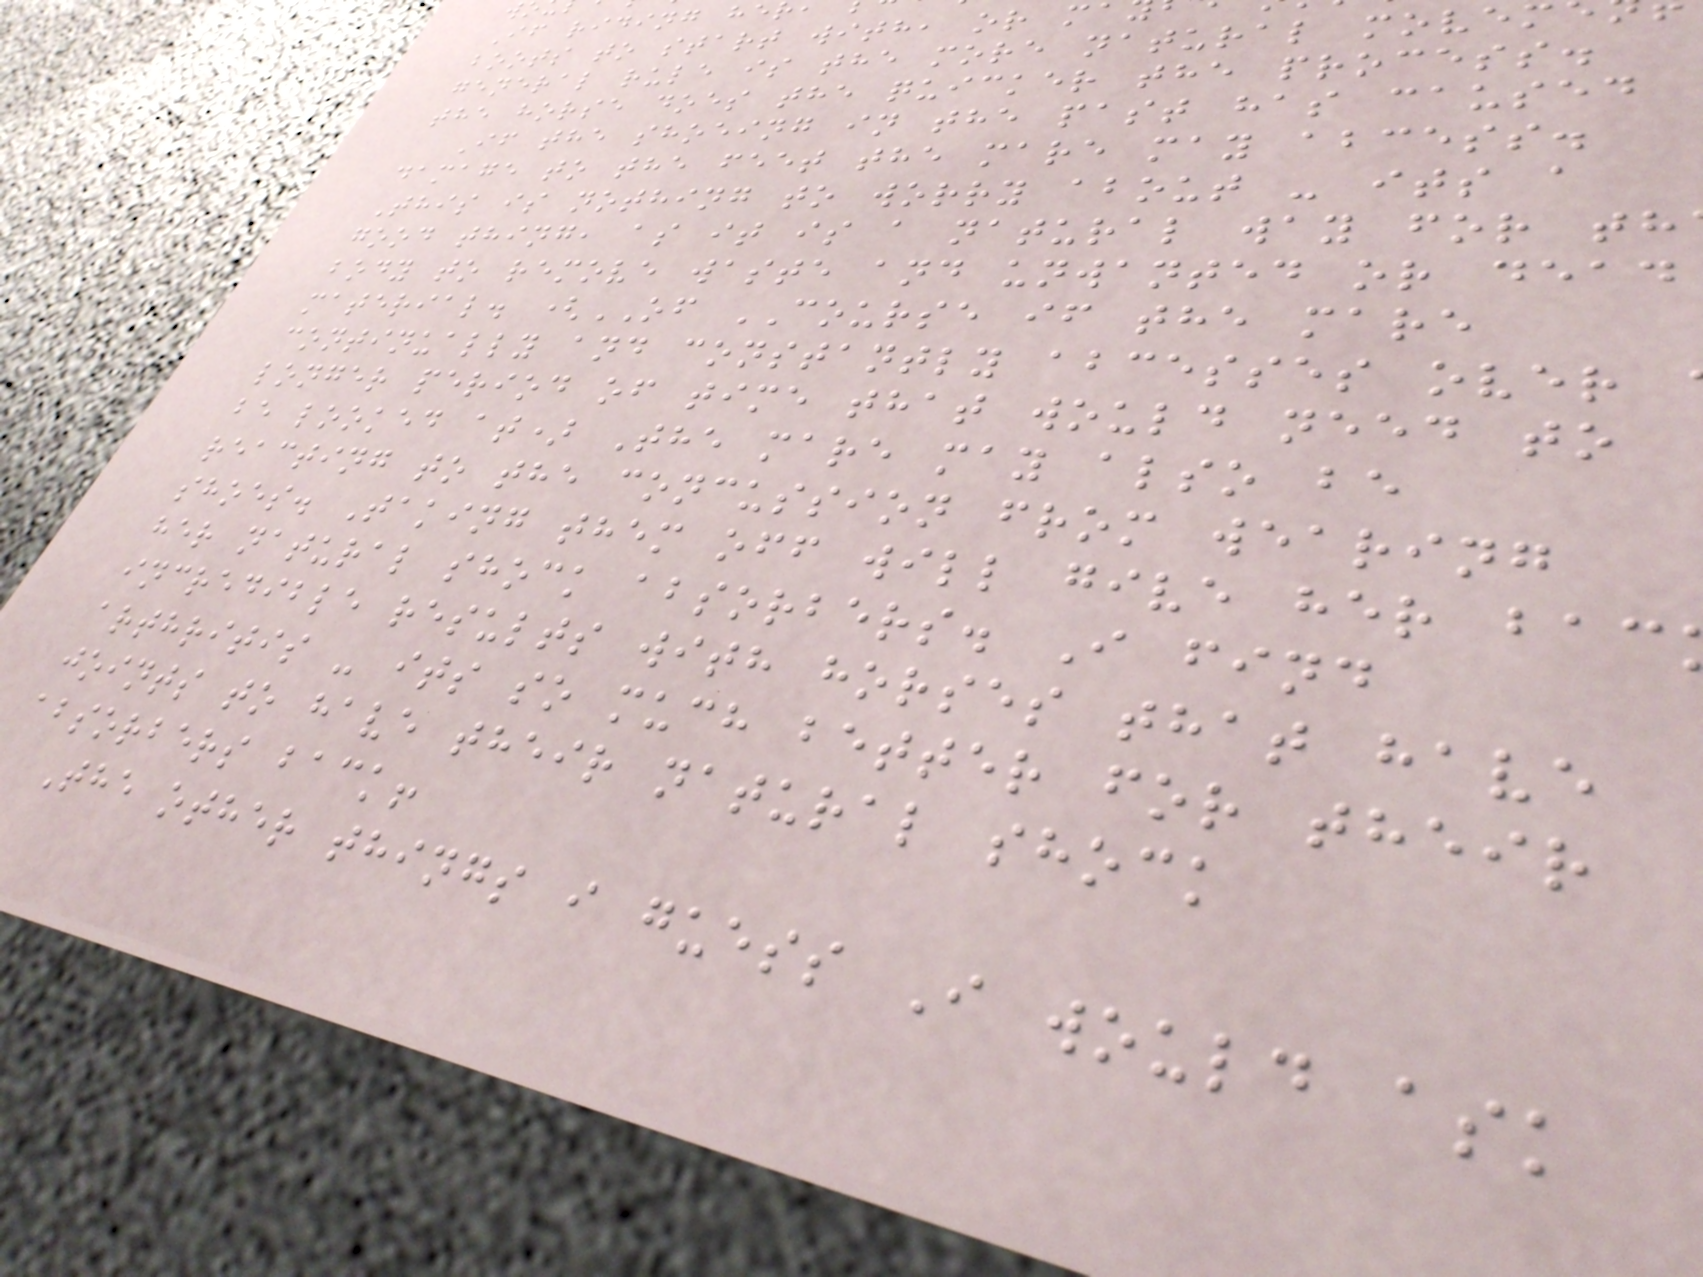If riding he
boots to start with, or m
general rule is the more natural move
the horse does the quicker the process.
If the shoeing in the past has caused
damage to the feet the mare may abcess.
This is nothing to worry about - its a
good thing, as it is a natural way for th
body to remove waste and unwanted or dead
material. (OF COURSE if the mare
continually and constantly abcesses over
longer period of time that would need to
be looked at) The mare may also be
reacting to the concussion from wearing
shoes. Taking them off will give her bac
her natural shock absorbers. I find
incredible results with horses that have
arthritis - its so much better for their
joints to have their natural shock
absorbers back!
The other things i guess I would ask
